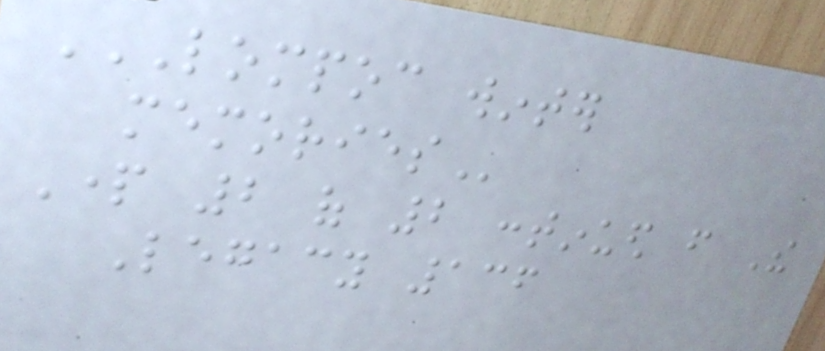LOMPOC WINTER
MEMORIES
Part 2 of 2 continued from The
Legacy 136
